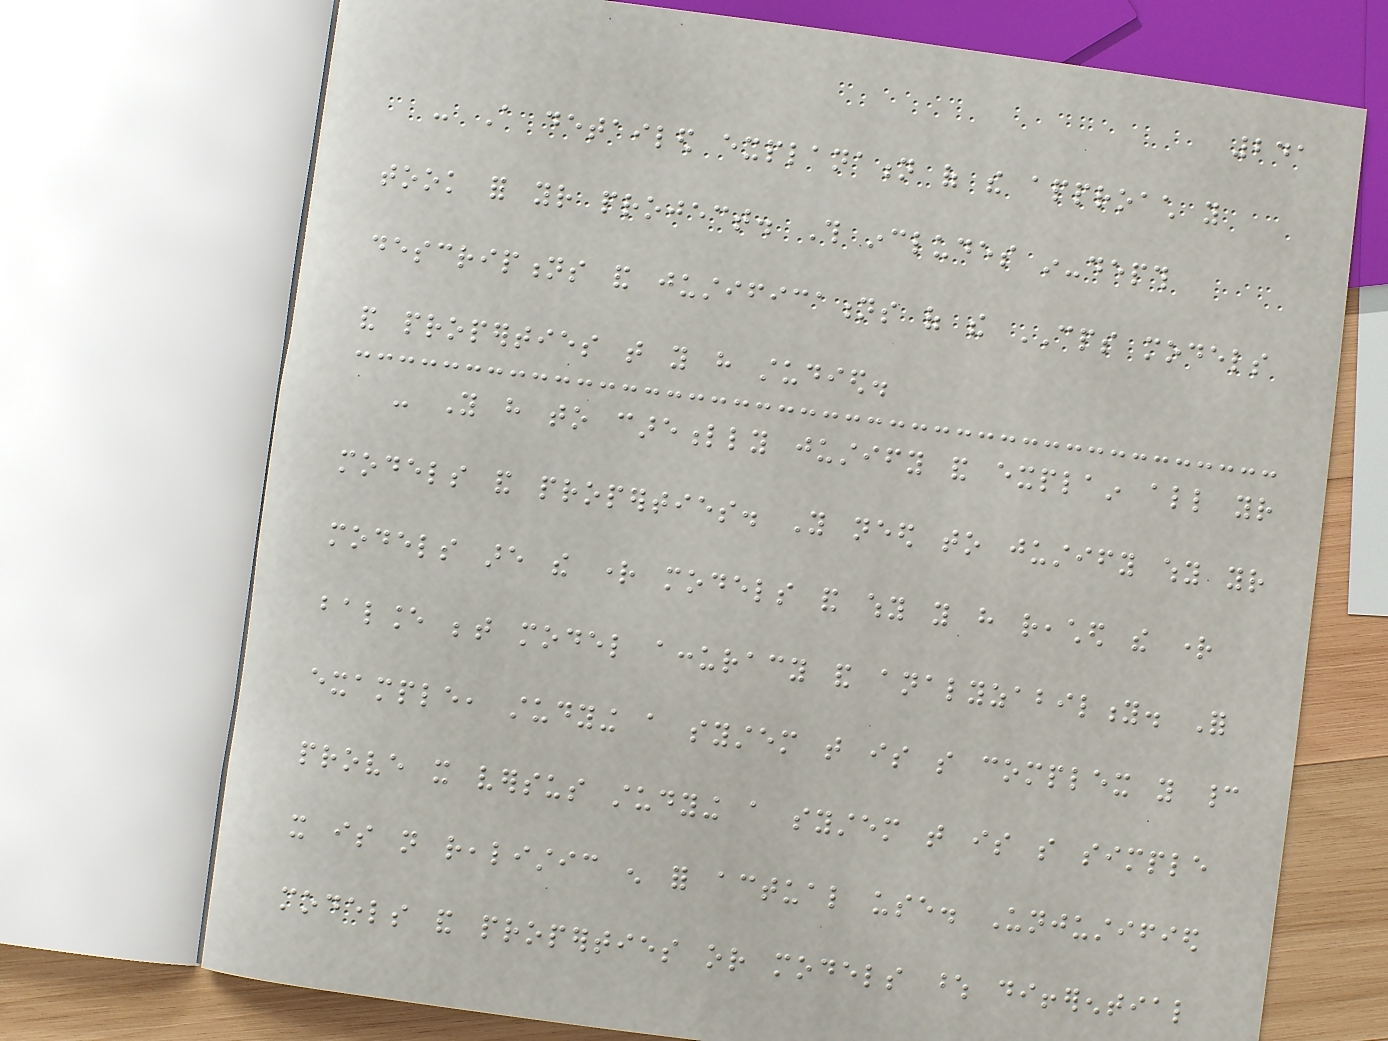241
- A detailed explanation of the approach you
took for your project. This includes in-depth
descriptions and justifications of the CPS models
and properties that you have studied.
- You have to carefully justify and explain all your
models and properties. You need to justify why your
models are the right models and why you have reached the right
balance between model accuracy and analyzability. For
example, studying a system that is so complex you cannot
prove it versus studying a system that is so simple
it is not realistic enough for actual use. Unjustified
models and properties or models whose differential
